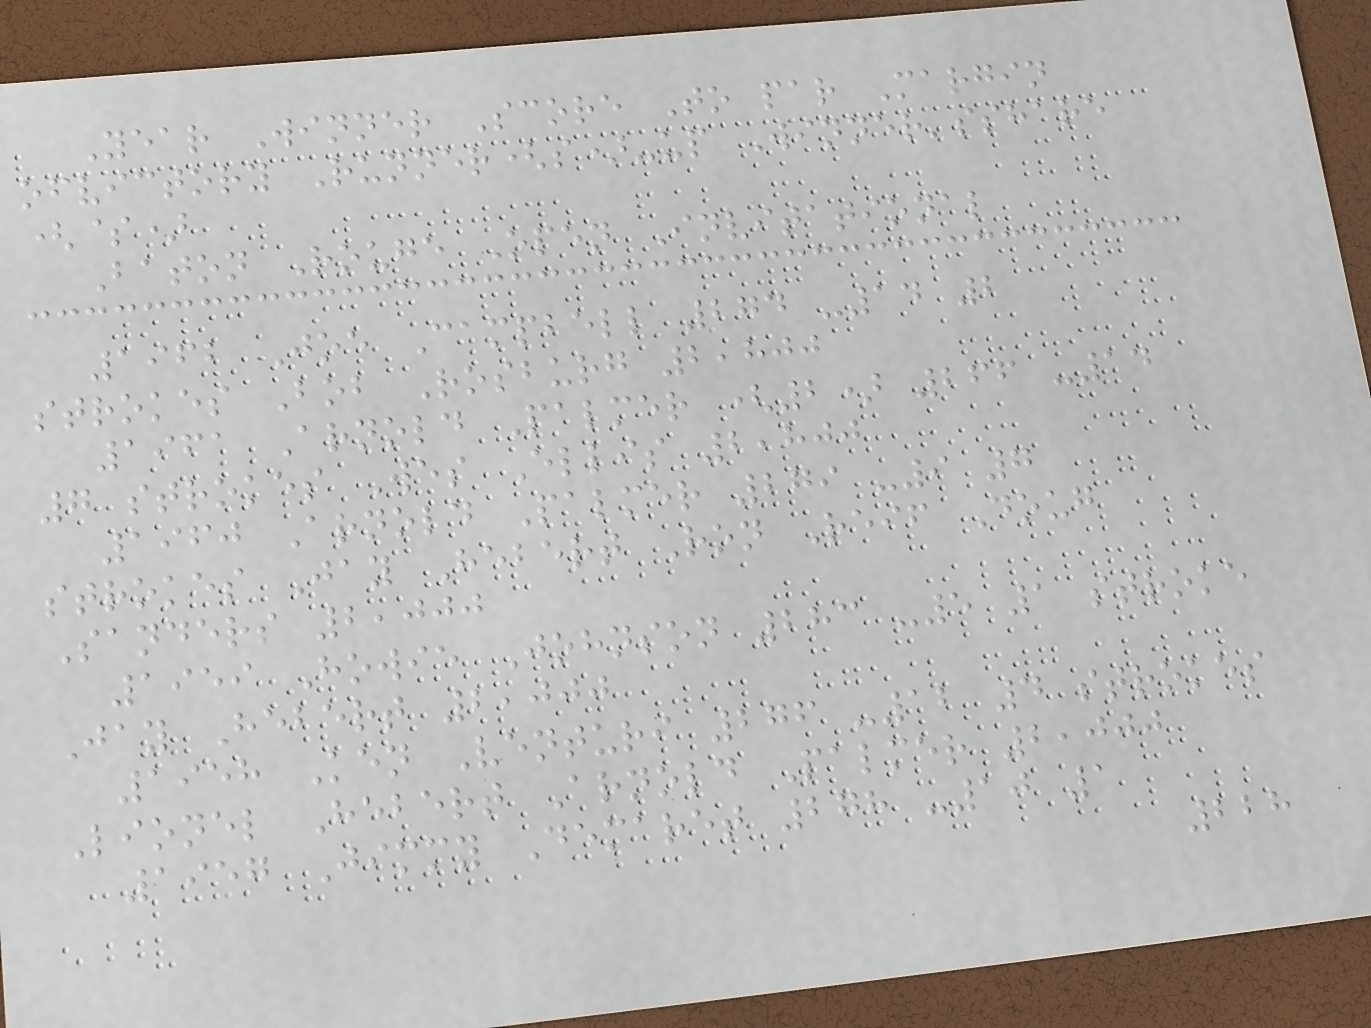Year Winner Score To par Margin
ofvictory Runner(s)-up Winner'sshare
($)
Baton Rouge Open Invitational
1962 Joe Campbell 274 -14 2
strokes Bob Rosburg 2,800
1961 Arnold Palmer (2) 266 -14
7 strokes Wes Ellis 2,800
1960 Arnold Palmer 279 -9 7
strokes Jay Hebert Ron Reif Doug
Sanders 2,000
1959 Howie Johnson 283 -5 1 stroke
Jay Hebert 2,000
1958 Ken Venturi 276 -12 4 strokes
Lionel Hebert Arnold Palmer 2,000
1957 Jimmy Demaret 278 -10 1
228
